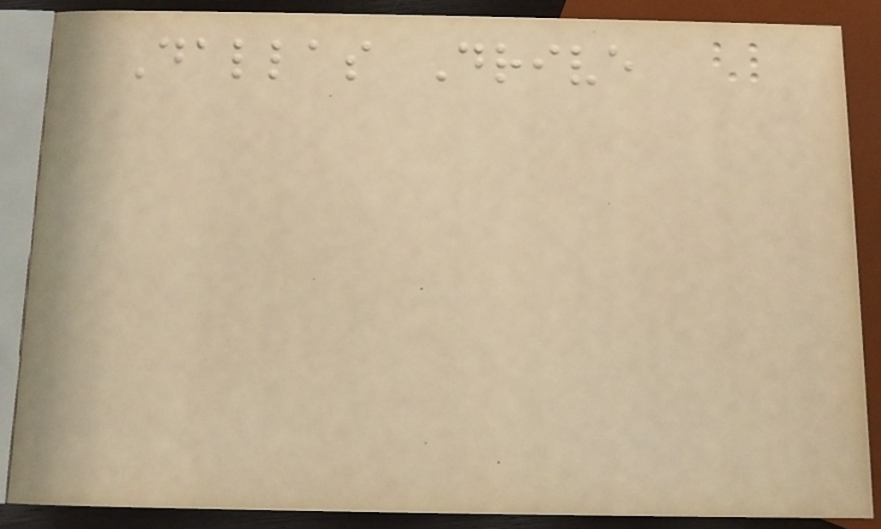Dallas Drive
